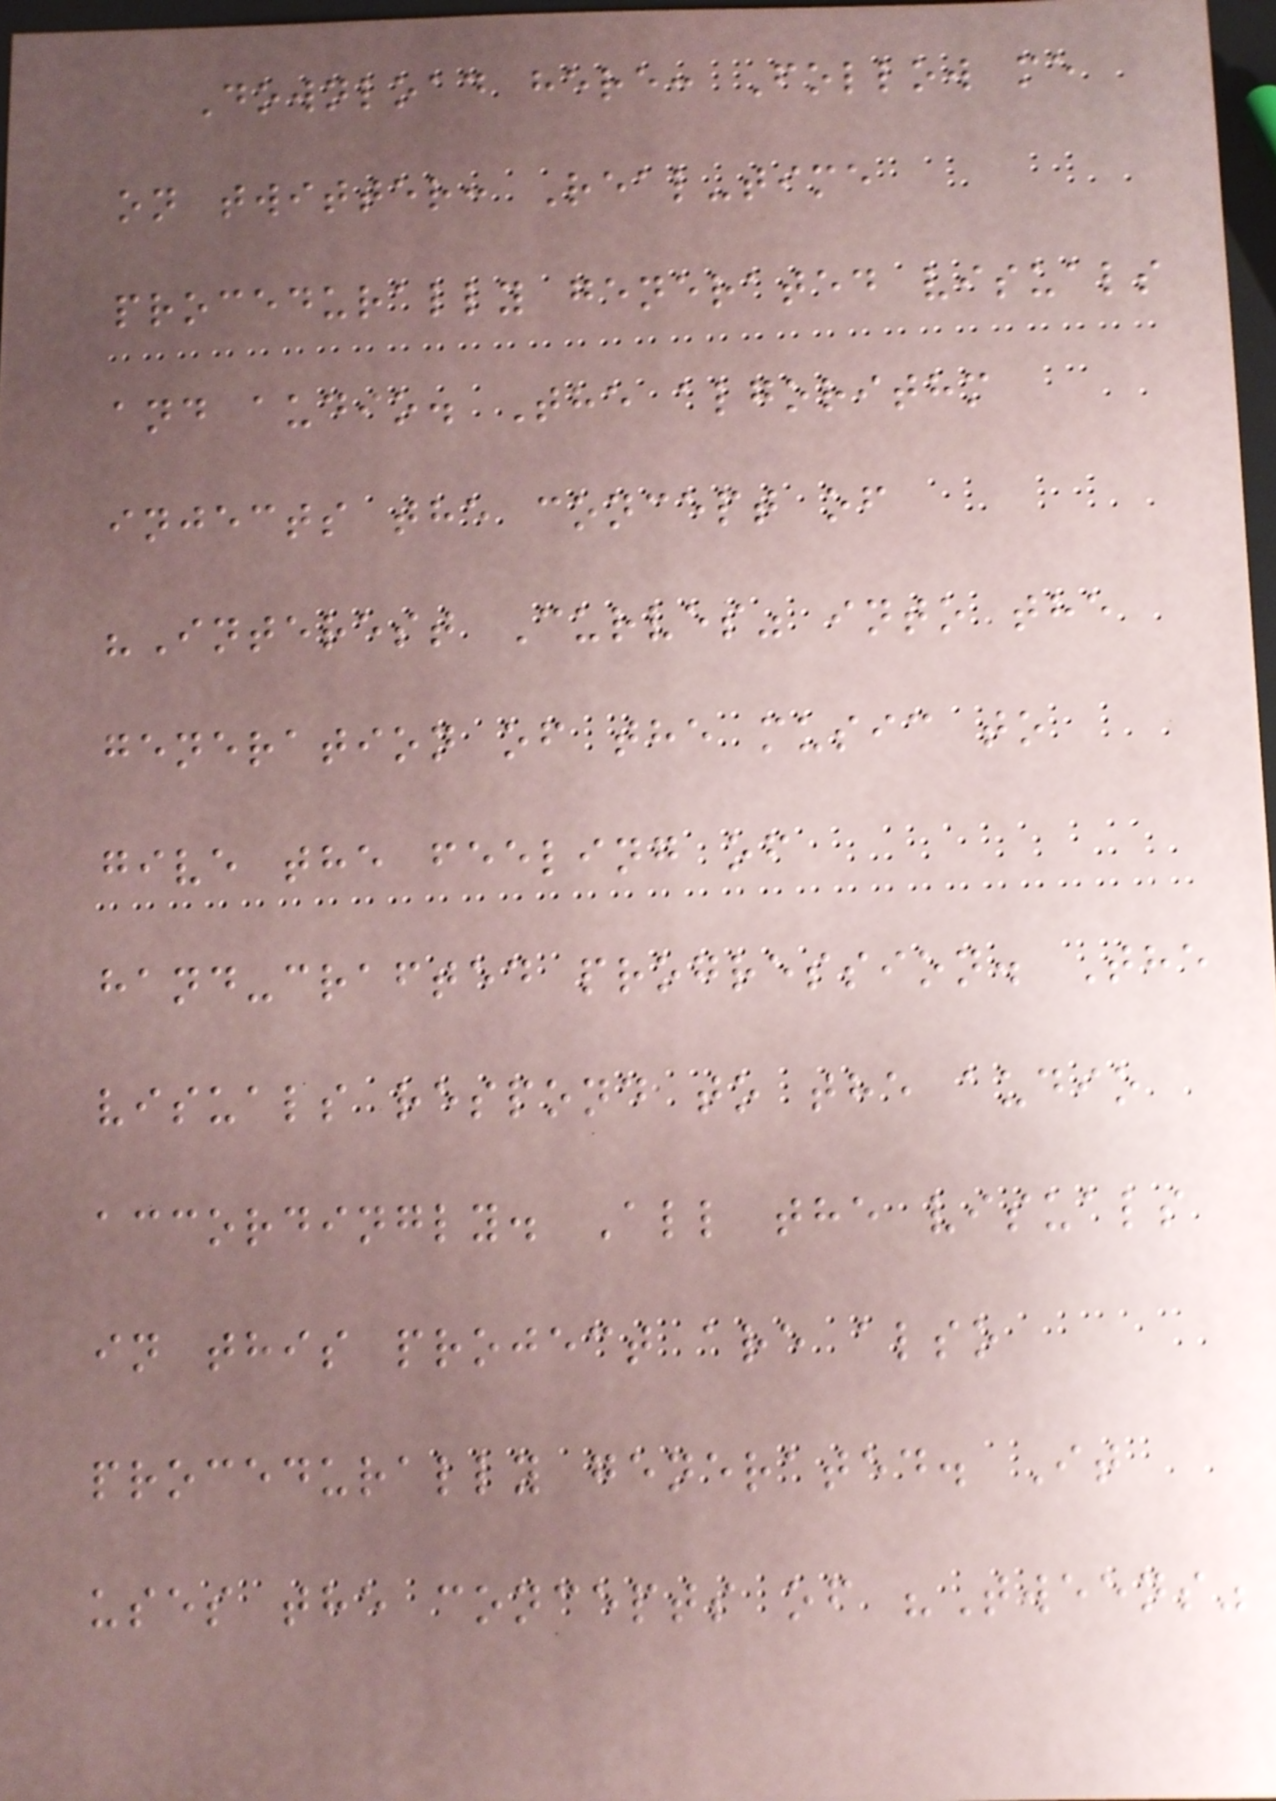Download here: Follow me
on twitter: Real-time
procedurally generated visuals
and audio. The algorithm
injects the concept of
"Interest Curves" into the
generation of the music to
give the feeling of
hand-crafted progression. The
visuals respond to the audio
accordingly. All the visuals
in this project are also
procedurally generated. It
uses the concepts of "Tweens"
